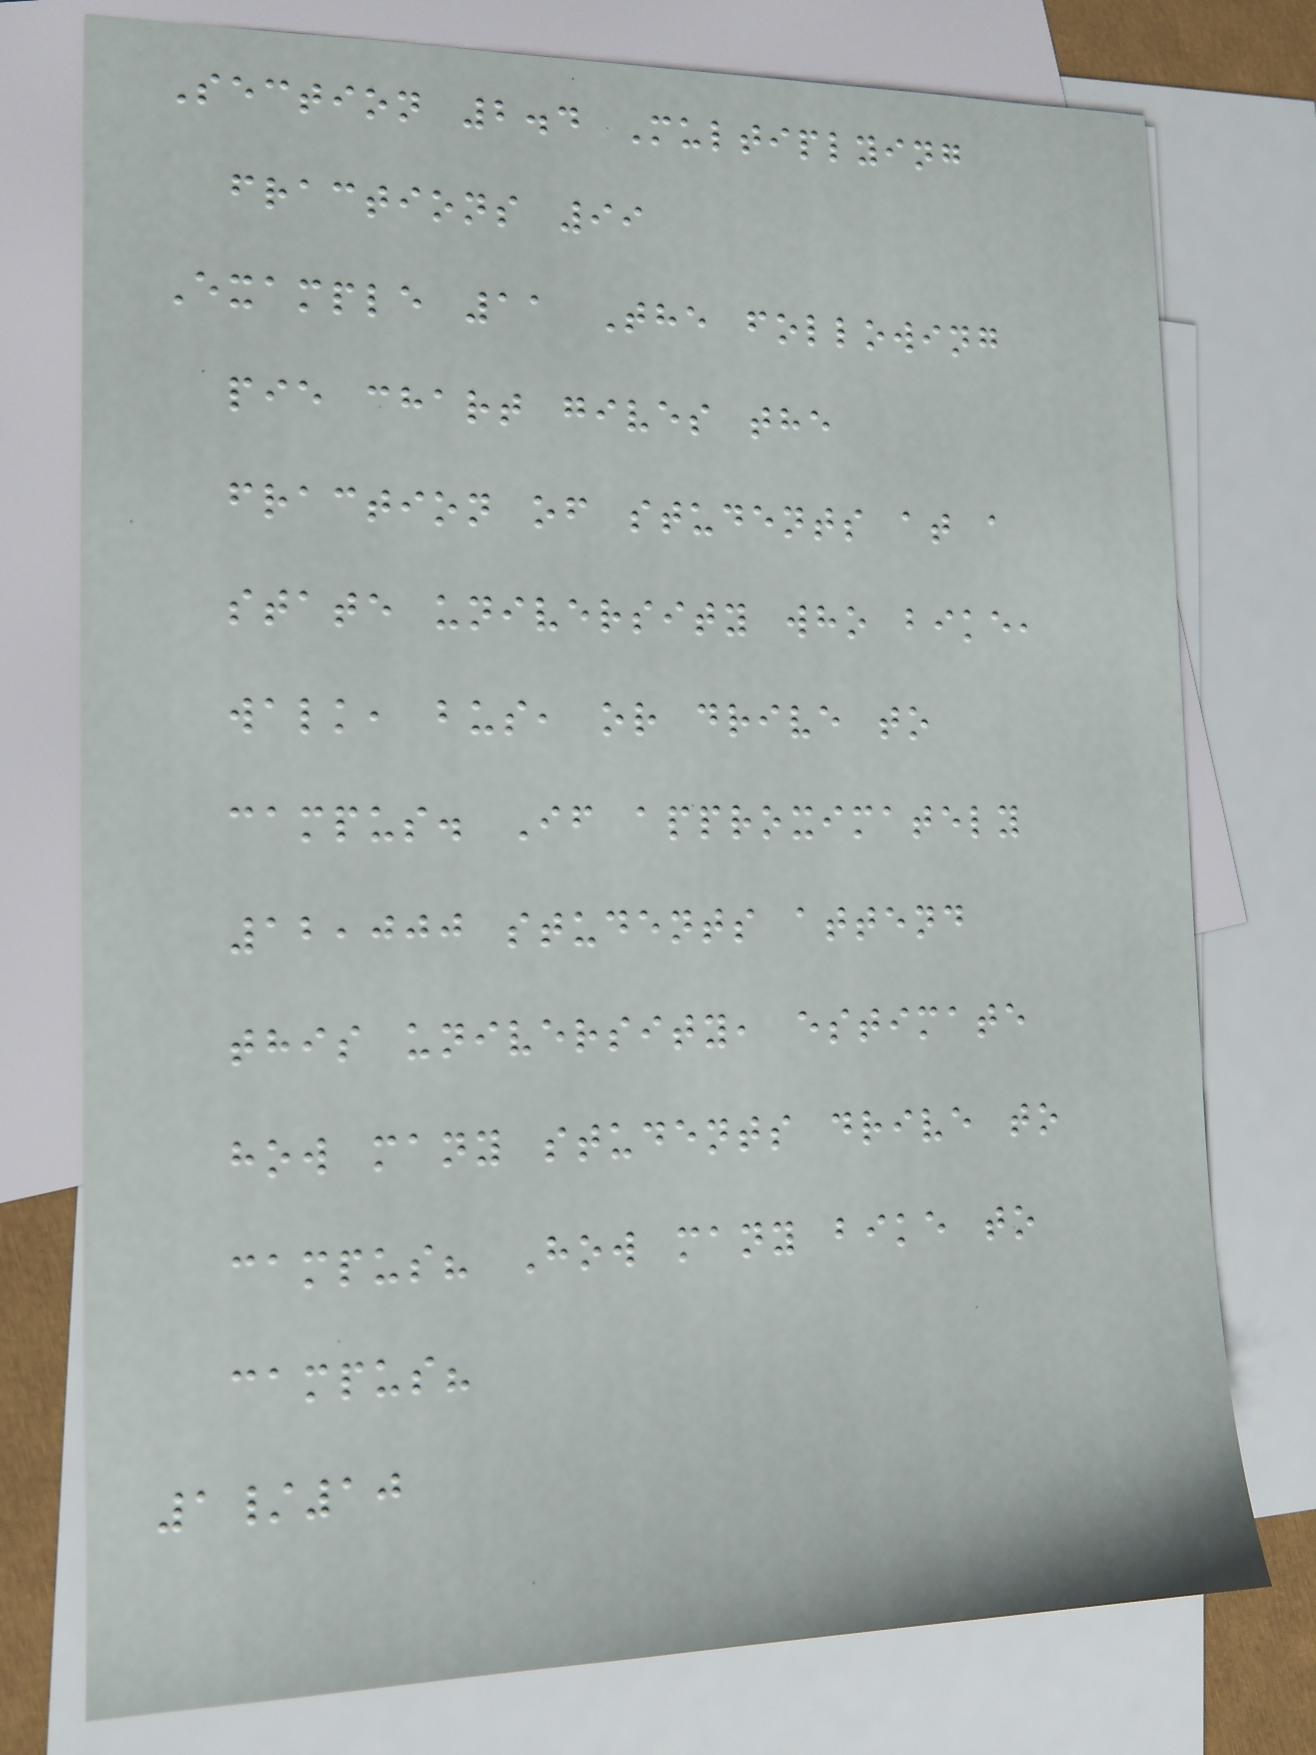Section 2.4 Multiplying
fractions 99
Example 11 The following
pie chart gives the
fraction of students at a
state university who bike,
walk, bus, or drive to
campus. If approximately
12,000 students attend
this university, estimate
how many students drive to
campus? How many bike to
campus?
1/10
